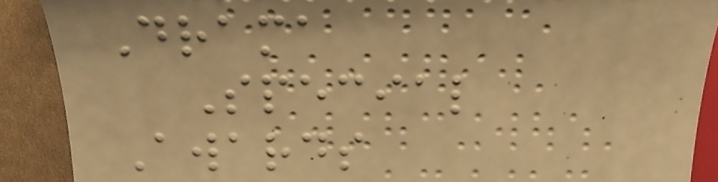Drama
Special
Awards
